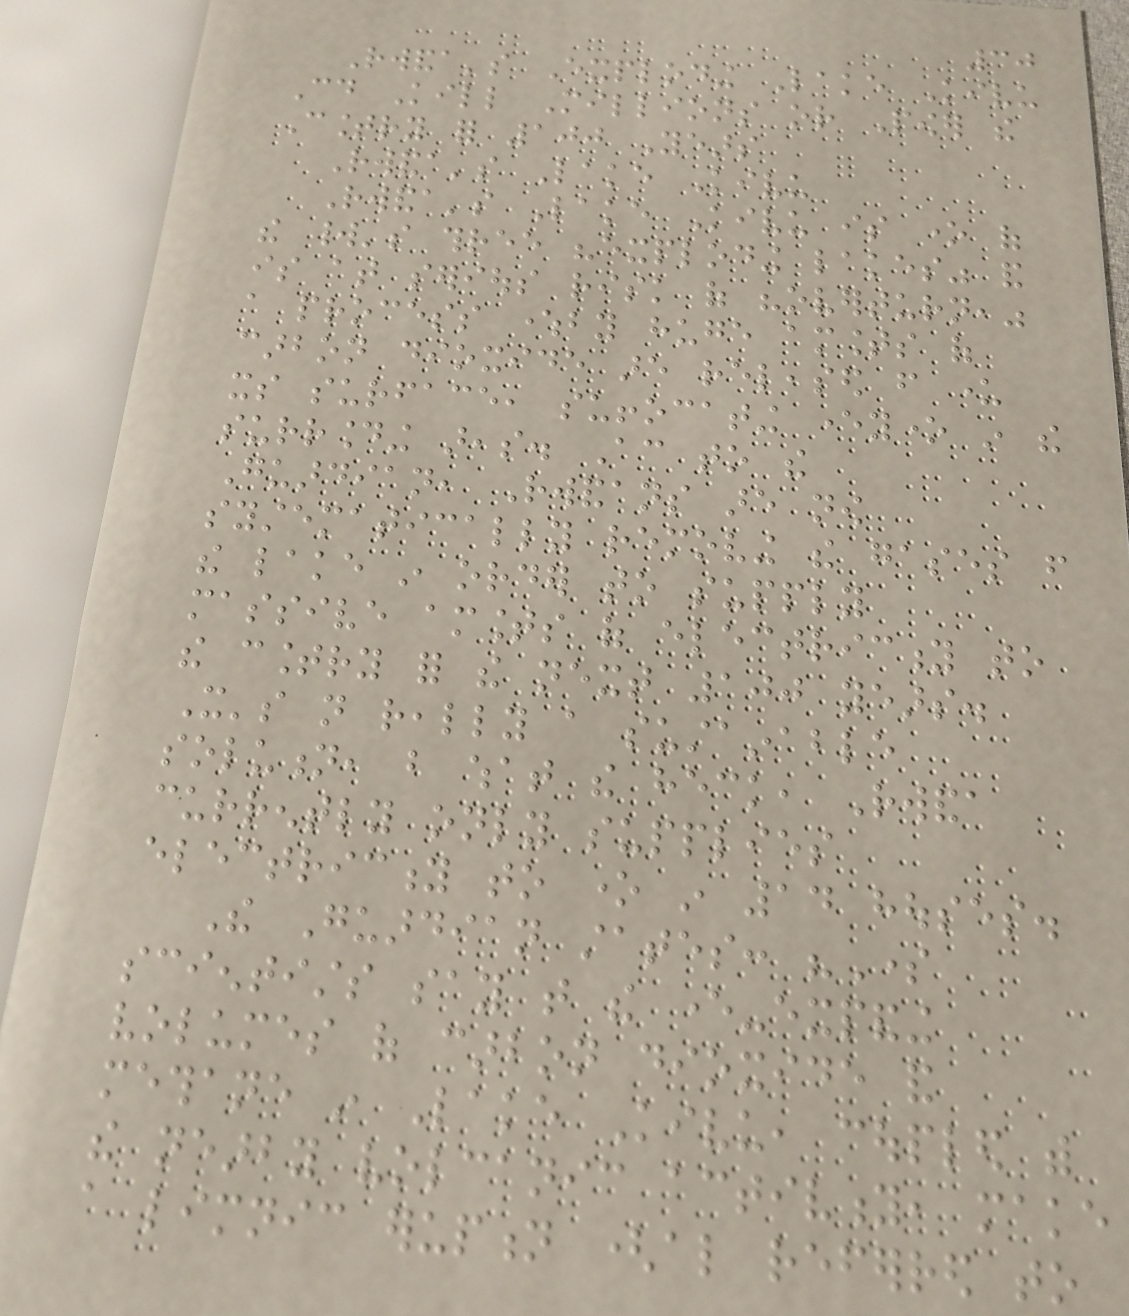30
Rwanda's Exploding Lake Kivu
Could Kill Millions or Power the
Country for 100 Years
Rwanda's Lake Kivu
Rwanda's Lake Kivu is one of
the world's three "exploding lakes" and
is at serious risk of "overturn,"
a process whereby huge amounts of
carbon dioxide are released from under
its surface, suffocating everyone in the
surrounding areas. According to the
Guardian, Rwandans are now
systematically removing the gases from
the lake in order to supply
massive amounts of electricity to
the country for the next 100 years.
It's not really a sustainable
solution, but what the heck, Rwanda
currently only supplies
electricity to one in 14 houses.
The Guardian states: "Some
scientists say that the ever-expanding
volumes of carbon dioxide and
methane in Lake Kivu, coupled with
the nearby volcanic activity, make
a limnic eruption (also referred to
